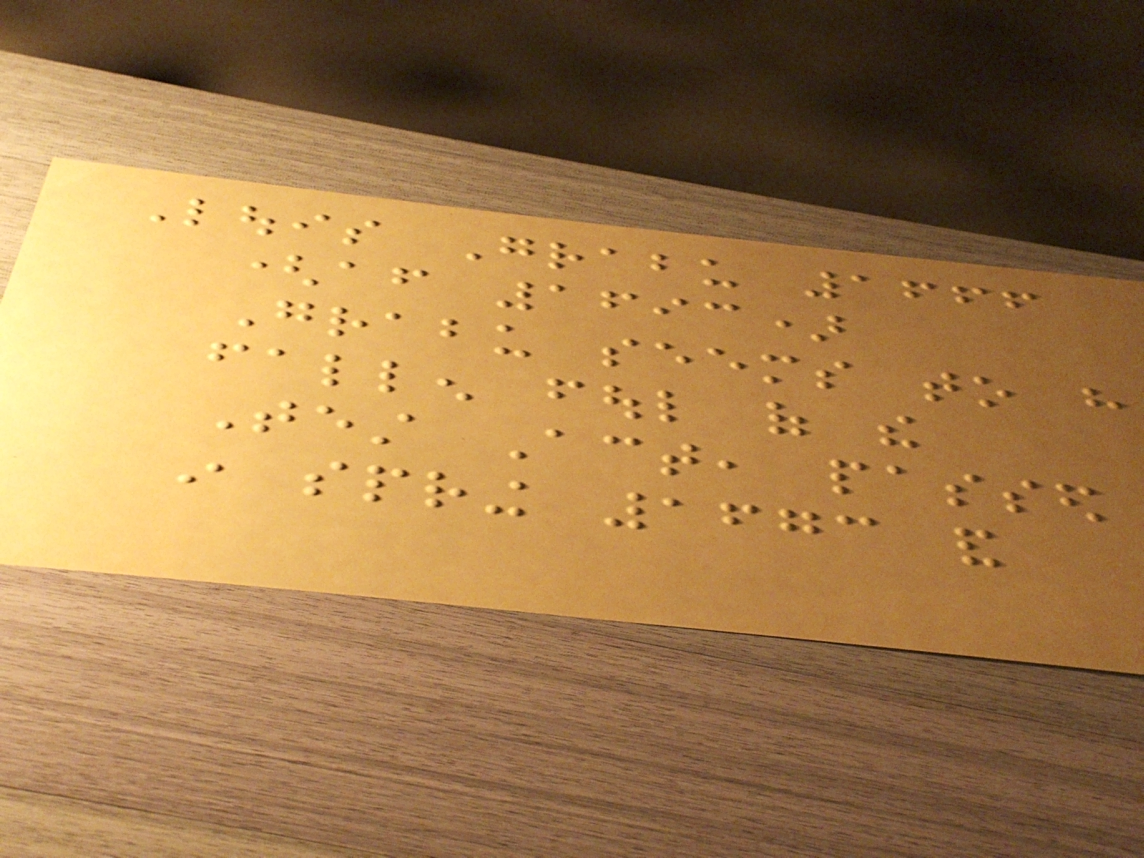Louis Grabu 1666
(after 1693)
Grabu seems to have
fallen foul of the
Test Act, passed
in spring 1673 and
